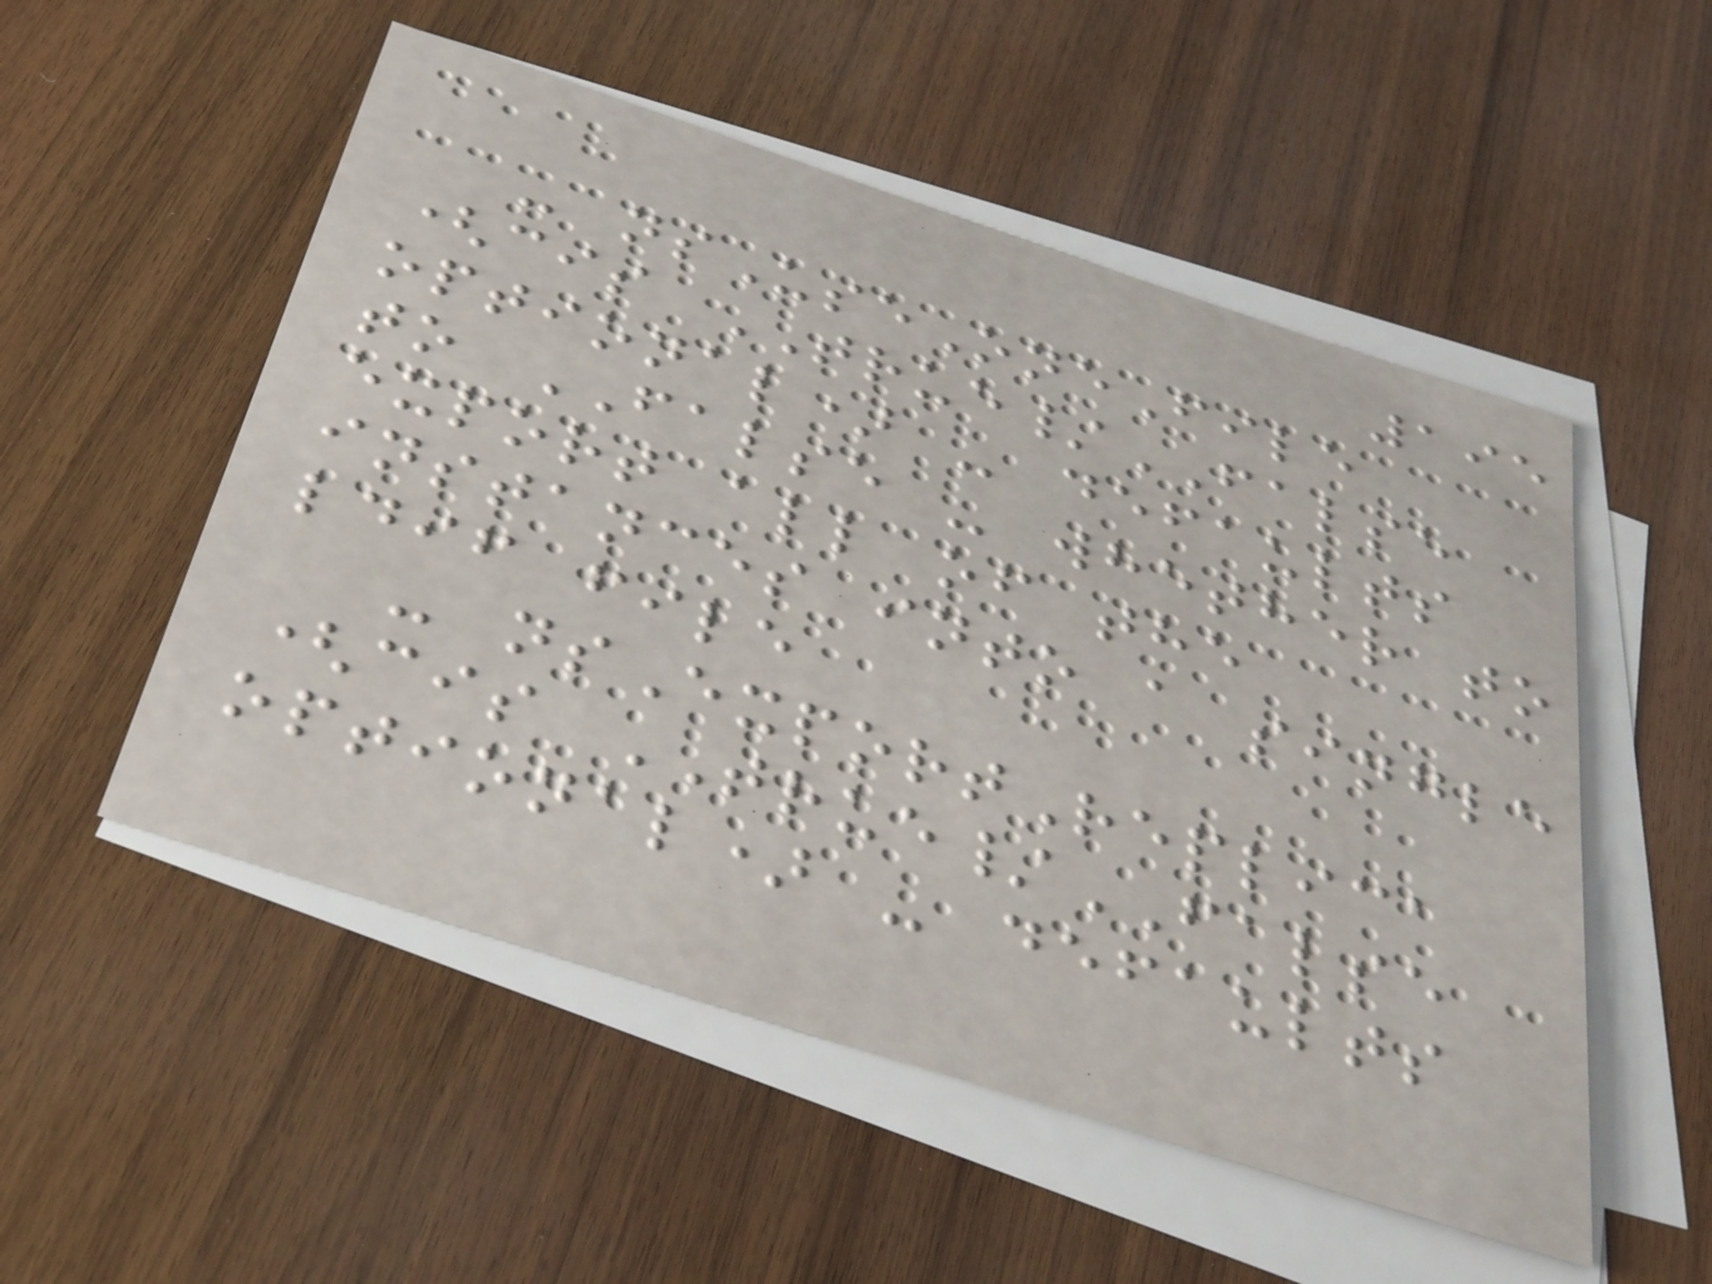195
- nsUseOneFile
(cis TRUE/FALSE
optional) - defaults
to FALSE - whether to
export all of the
instances into a single
ldif file
- nsExportReplica
(cis TRUE/FALSE
optional) - defaults
